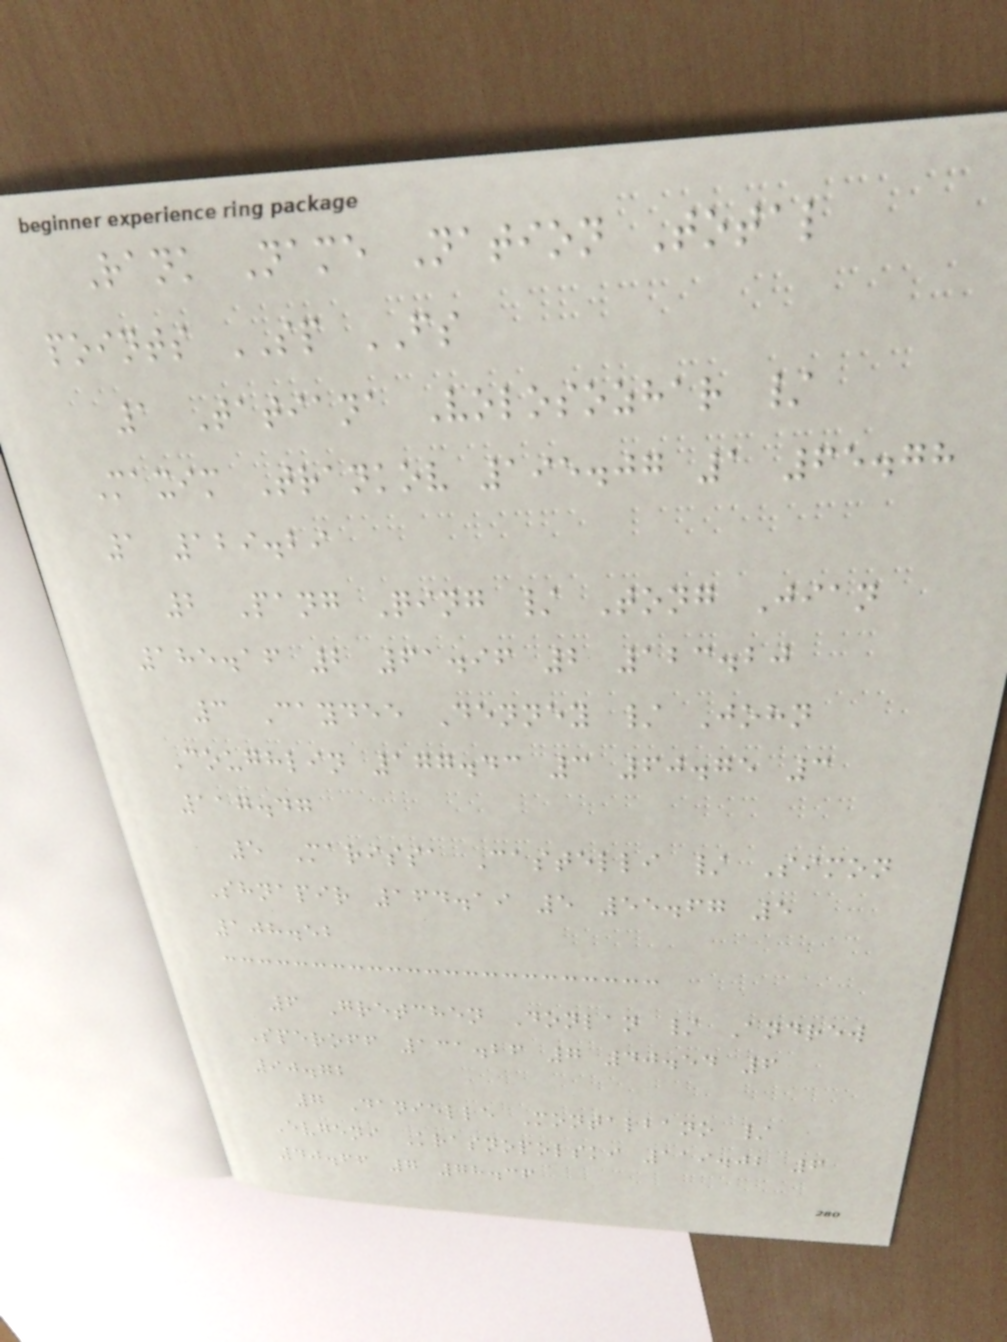Rank Name Nation Total
points SP FS
1 Tatiana Volosozhar /
Maxim Trankov 195.07 1 65.78
1 129.29
2 Pang Qing / Tong Jian
185.16 2 61.96 2 123.20
3 Caydee Denney / John
Coughlin 177.43 3 60.75 3
117.47
5 Marissa Castelli / Simon
Shnapir 164.19 5 55.67 5
108.52
6 Gretchen Donlan / Andrew
Speroff 131.26 7 40.54 6
90.72
7 Danielle Montalbano /
Evgeni Krasnopolski 119.02 6
40.66 7 78.36
